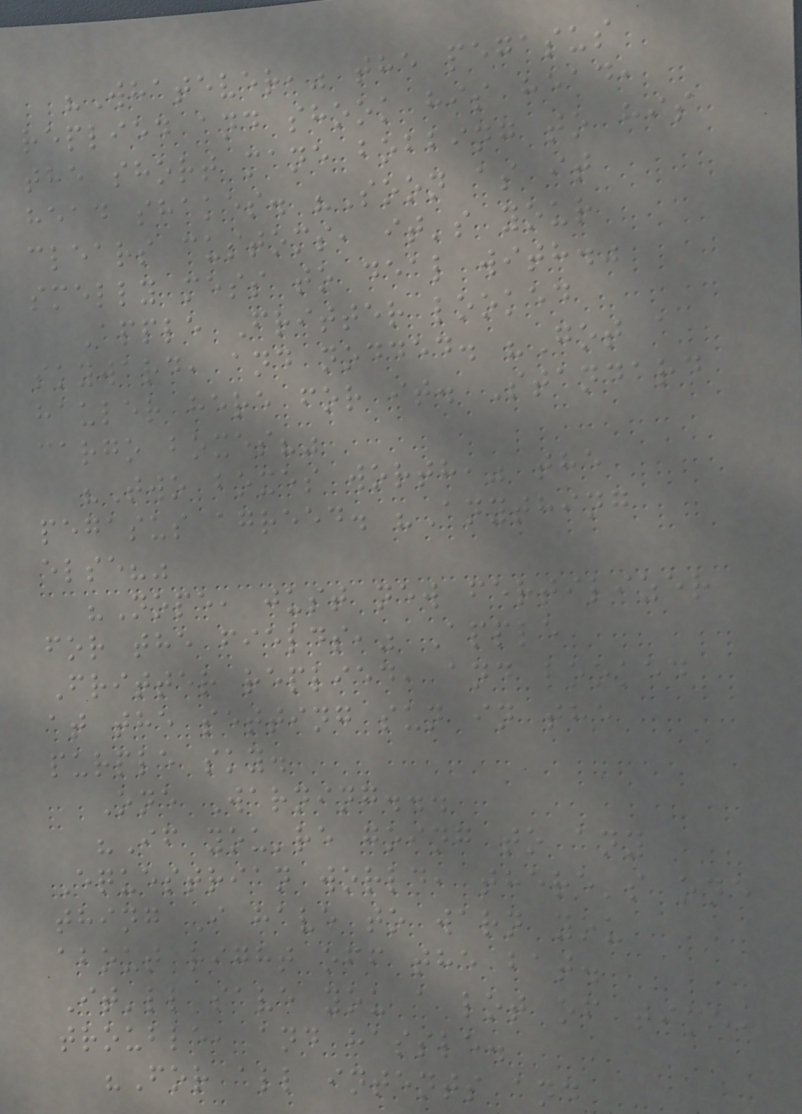"Whatever," the pegasus
replied and shook his head,
the short mane bobbing to his
head shakes. "Soon as it
clears customs, it's your
smelly mess to deal with."
Apple Fritter looked
skyward, and nodded. "Got a
hauler here for it. Standard
cargo boxes?"
"Two boxes worth," the
pegasus agreed. "Anything
else?"
"Nope, just new fertilizer
for the fields," Apple
Fritter replied, and looked
at the setting sun in the
purple sky.
One Warning...
"If you're going to any
Equestrian world, there's one
thing I have to warn you
about right off the bat.
It'll save you a lot of time,
trouble, and hassle.
"For all intents and
